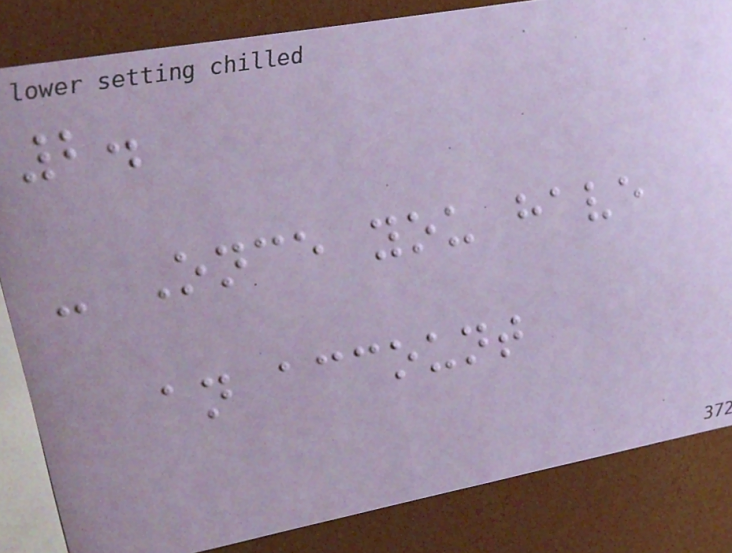2.
- Once you have
an account
